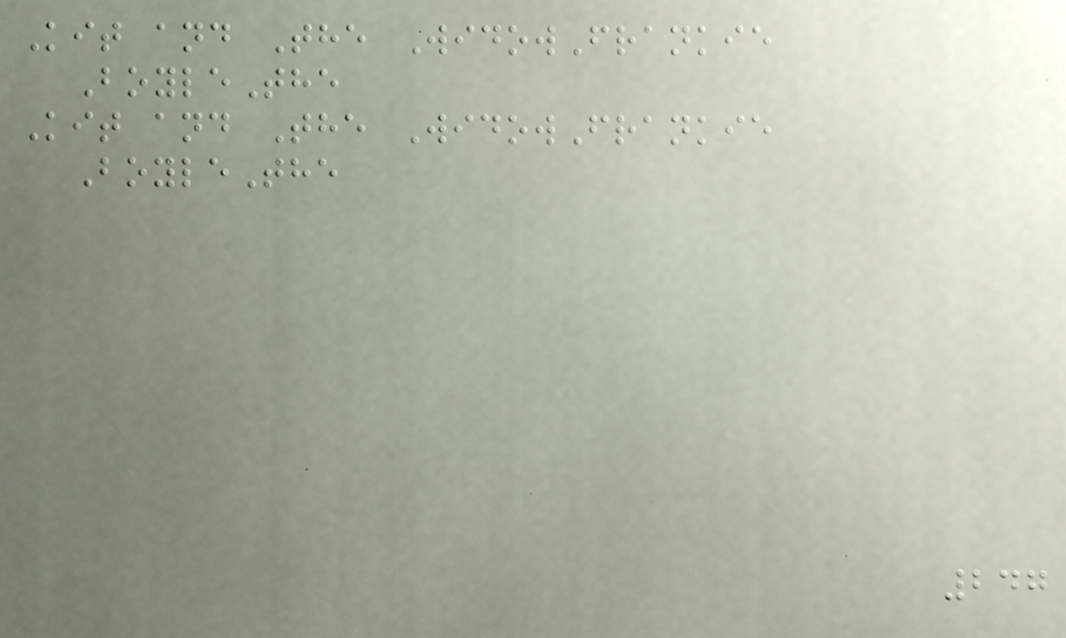Kit and The WidowFrankie
BoyleThe
Kit and The WidowFrankie
BoyleThe
247
